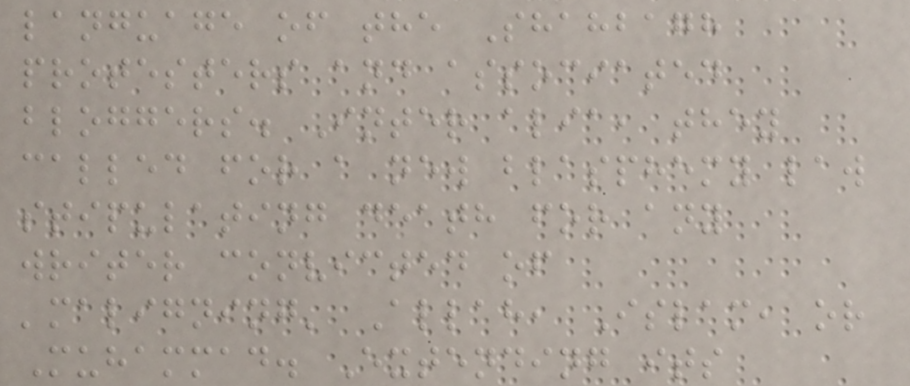language of the Shahbagh
protesters and associated
bloggers. Inter alia, they
called for a new blasphemy law
stipulating death for any
writer convicted of
'maligning' Allah, Islam, or
Muhammad. Extending its
